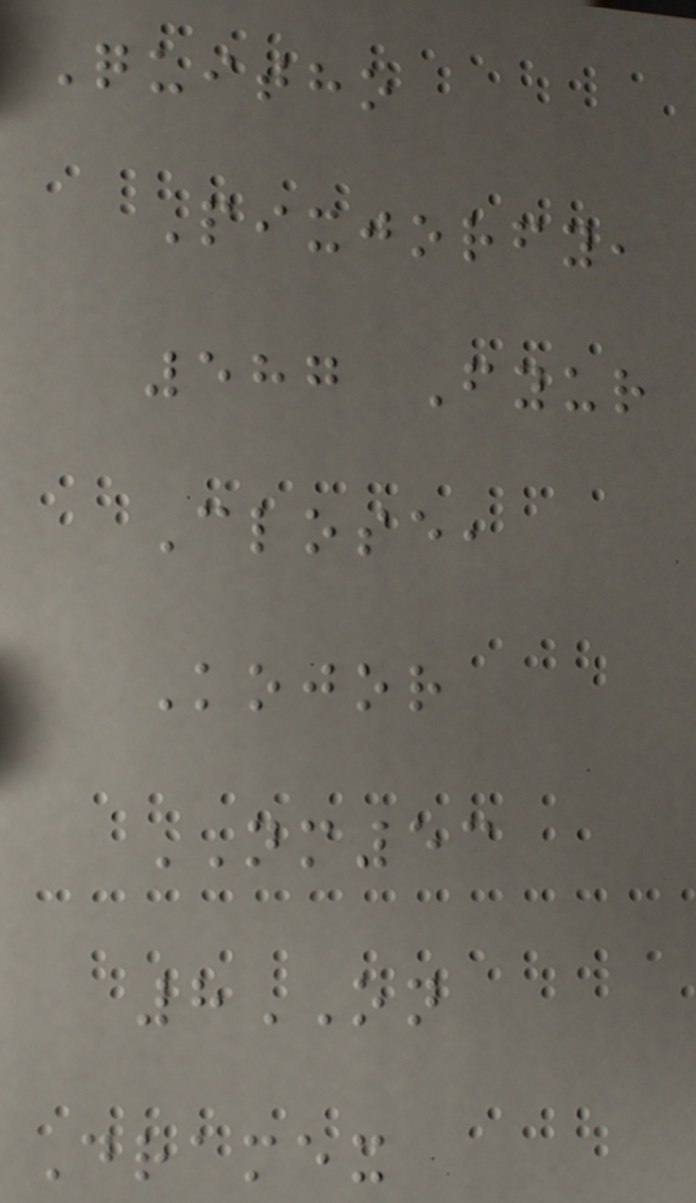Quitho
Pixjorfy,
587 Fyur
Close,
Kojor
NM53
8ON
Dramex
